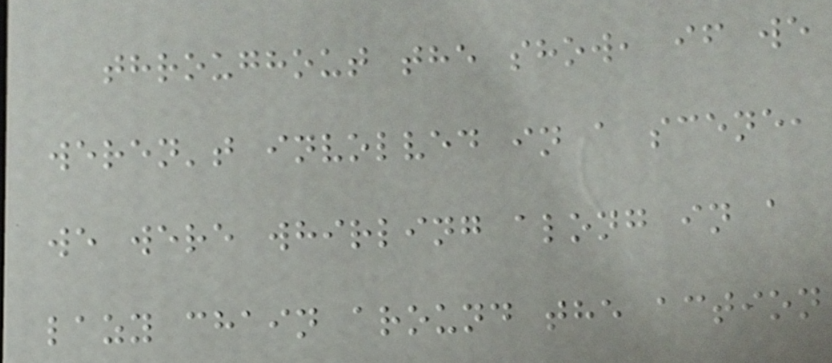throughout the show, if we
weren't involved in a scene,
we were whirling along in a
lazy chain around the action
